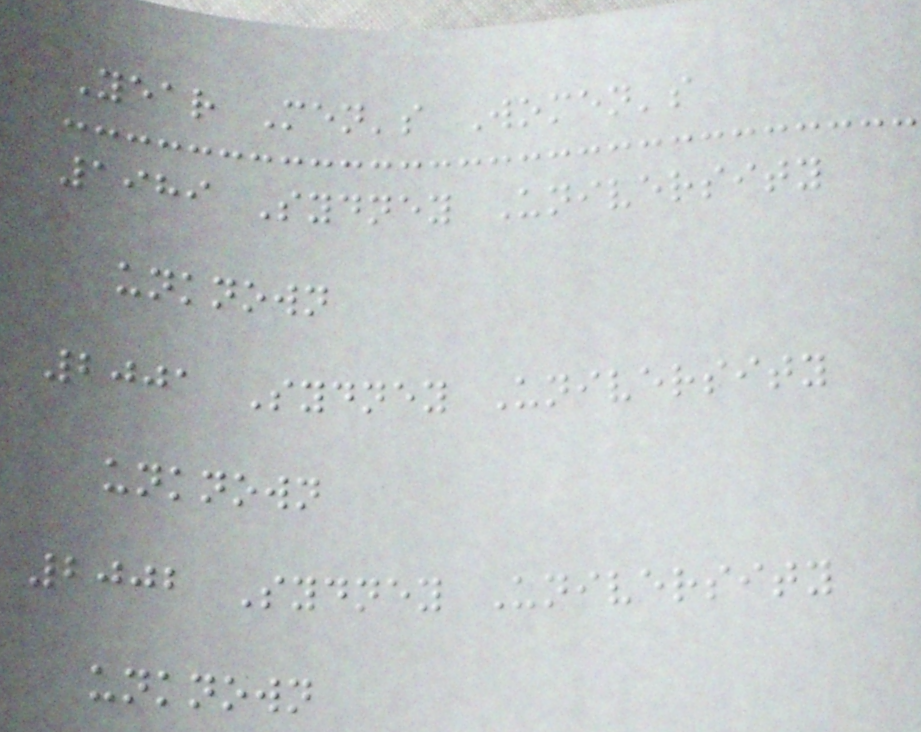Year Men's Women's
1989 Sydney University
unknown
2001 Sydney University
unknown
2002 Sydney University
unknown
